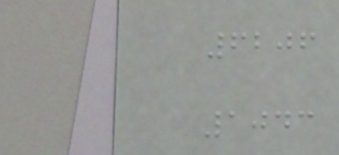6206
1043
